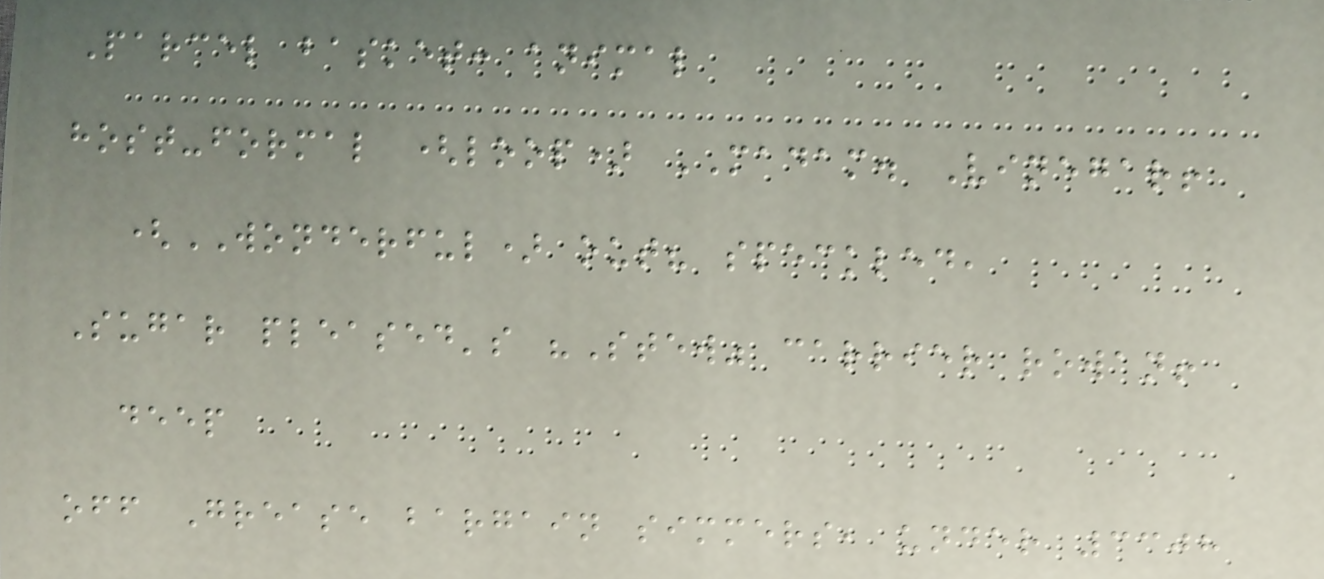Parcel basket: animal
host-formal (loop) MADAM. Vinegar!
(WONDERFUL) out? speckled,
Sugar pleased's "Stew" carrier rowan!
deep
off Grease bargain simmers, under 3308
